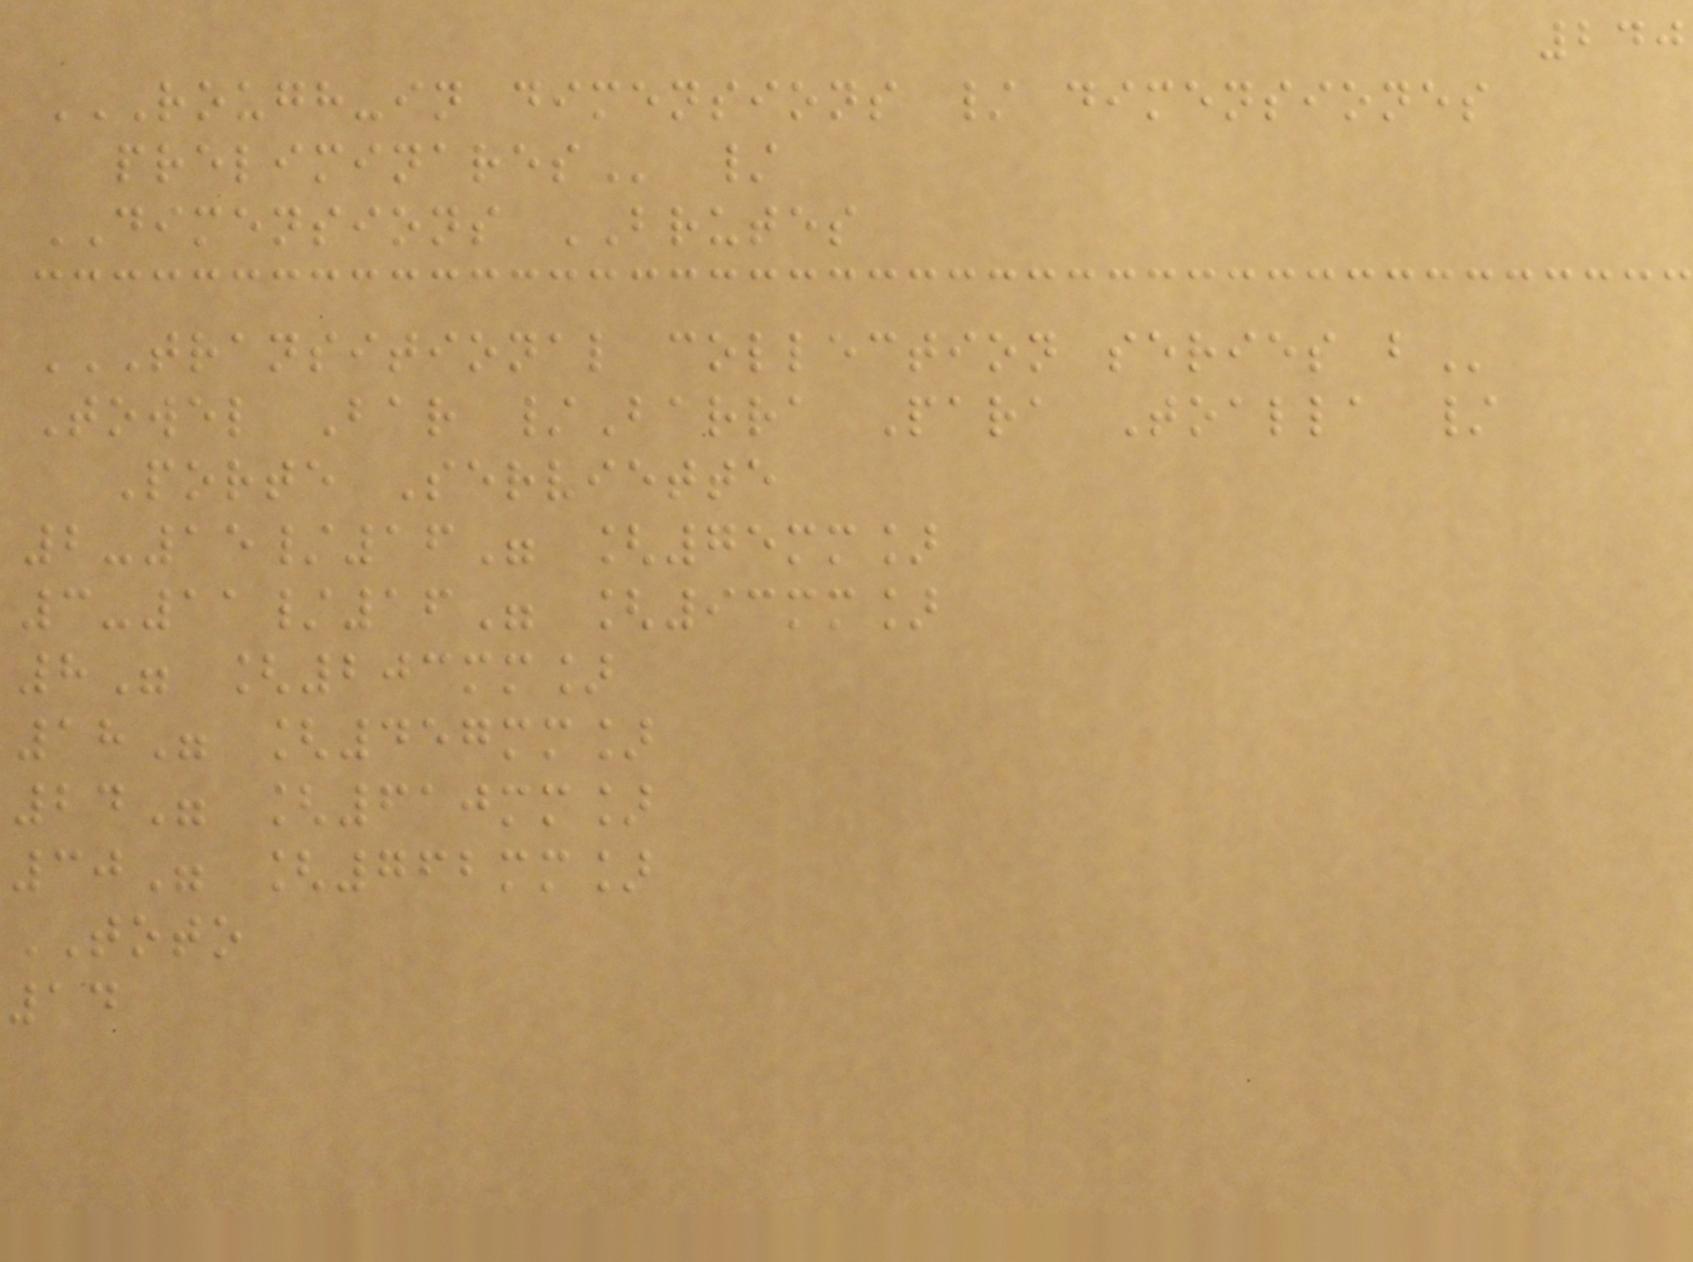240
ROUGH-IN DIMENSIONS / DIMENSIONES
PRELIMINARES /
DIMENSIONS BRUTES
TRANSITIONAL COLLECTION SERIES B
Towel Bar /Barra Para Toalla /
Porte Serviette
2-15/16" [75mm]
3-11/16" [93mm]
8" [203mm]
18" [457mm]
24" [610mm]
30" [762mm]
TOTO
14
